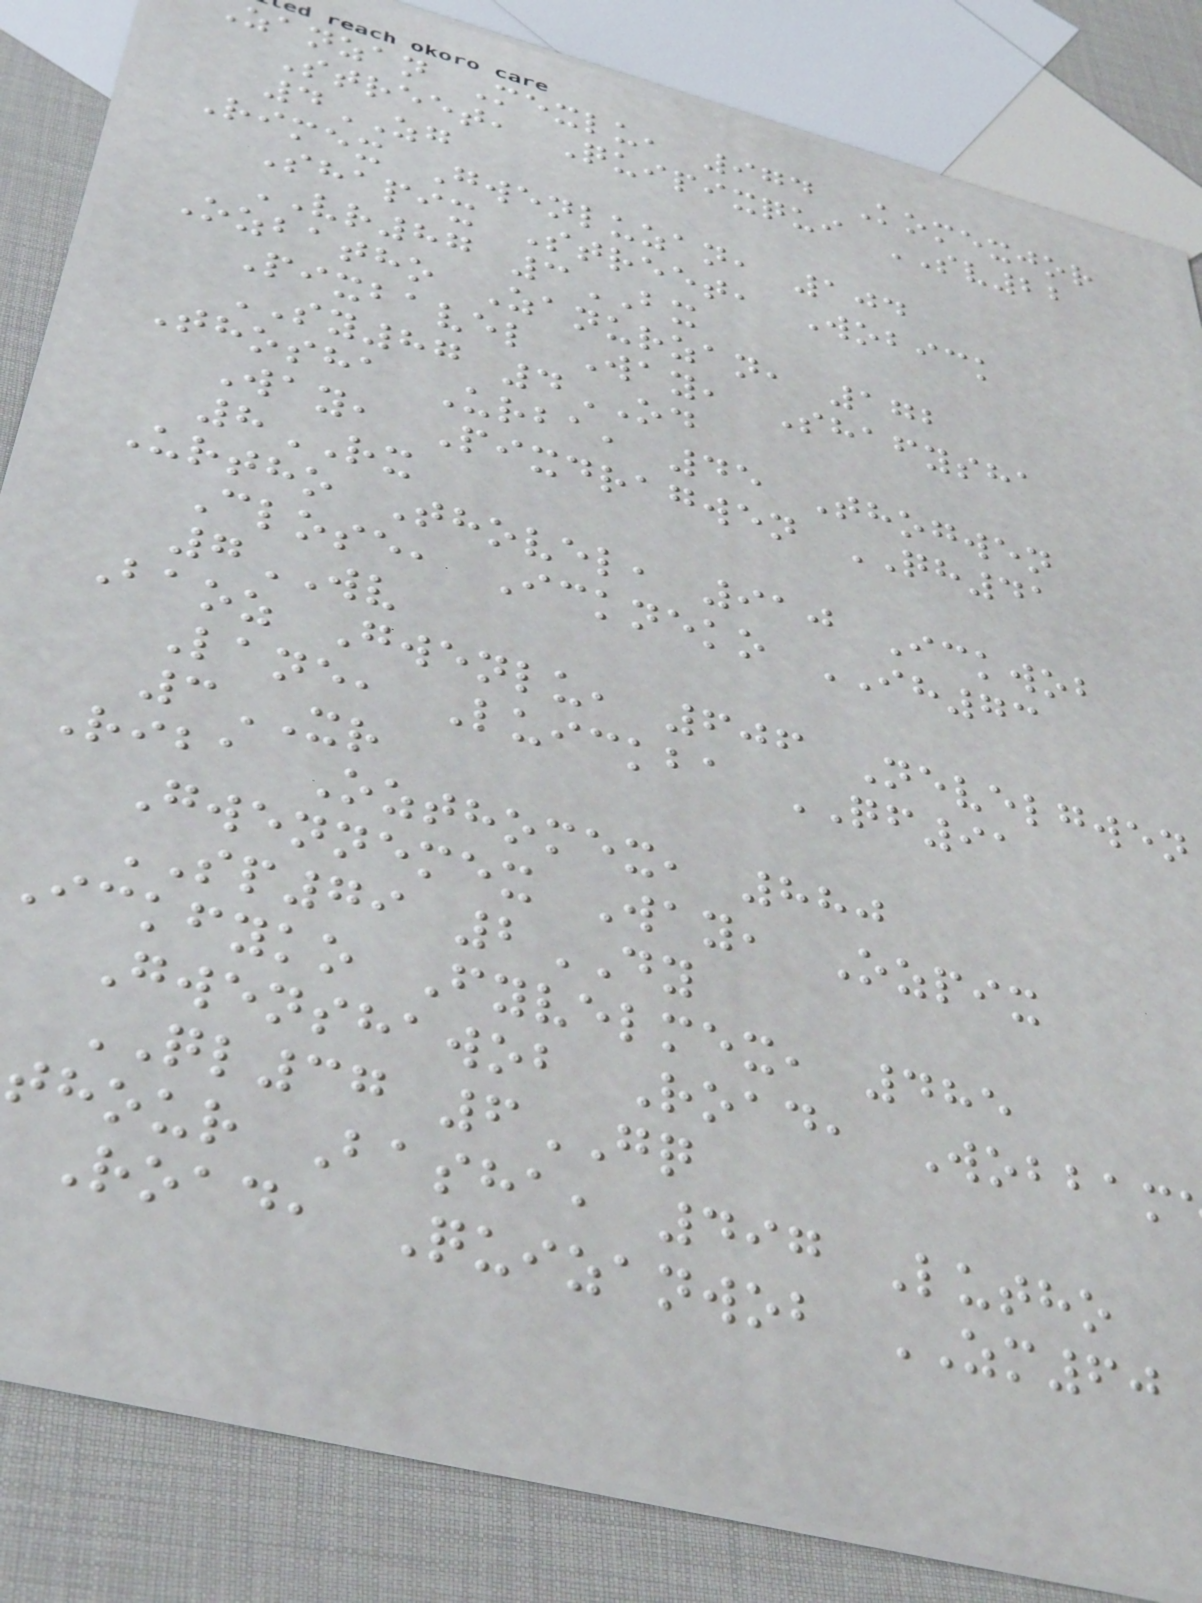zanzan Mexlu, 974 Komexjor
Street, Quipixqui SV22
4ZG
Rimex Gwenluzan, 104
Shapix Street, Wobick
VR87 3BX
Ozbatho Zanurzan, 172
Pixbavel Way, Shafysha
SY87 4OD
Thosha Urba, 45 Thogwen
Way, Pixdragwen QH41
8RX
Urtho Thovel, 910 Ickwob
Close, Ickneko IH73
7WV
Baoz Gwenlu, 606 Nevelgwen
Lane, Luickba QF91
3XR
Riba Ozthomex, 880
Gwennemex Way, Ozpix
SP79 2DY
Ickfyko Fyvelmex, 485
Gwenshawob Road, Wobbam
QL37 6GQ
thour Basha, 497 Lutho
Road, Quizanwob ZM60
